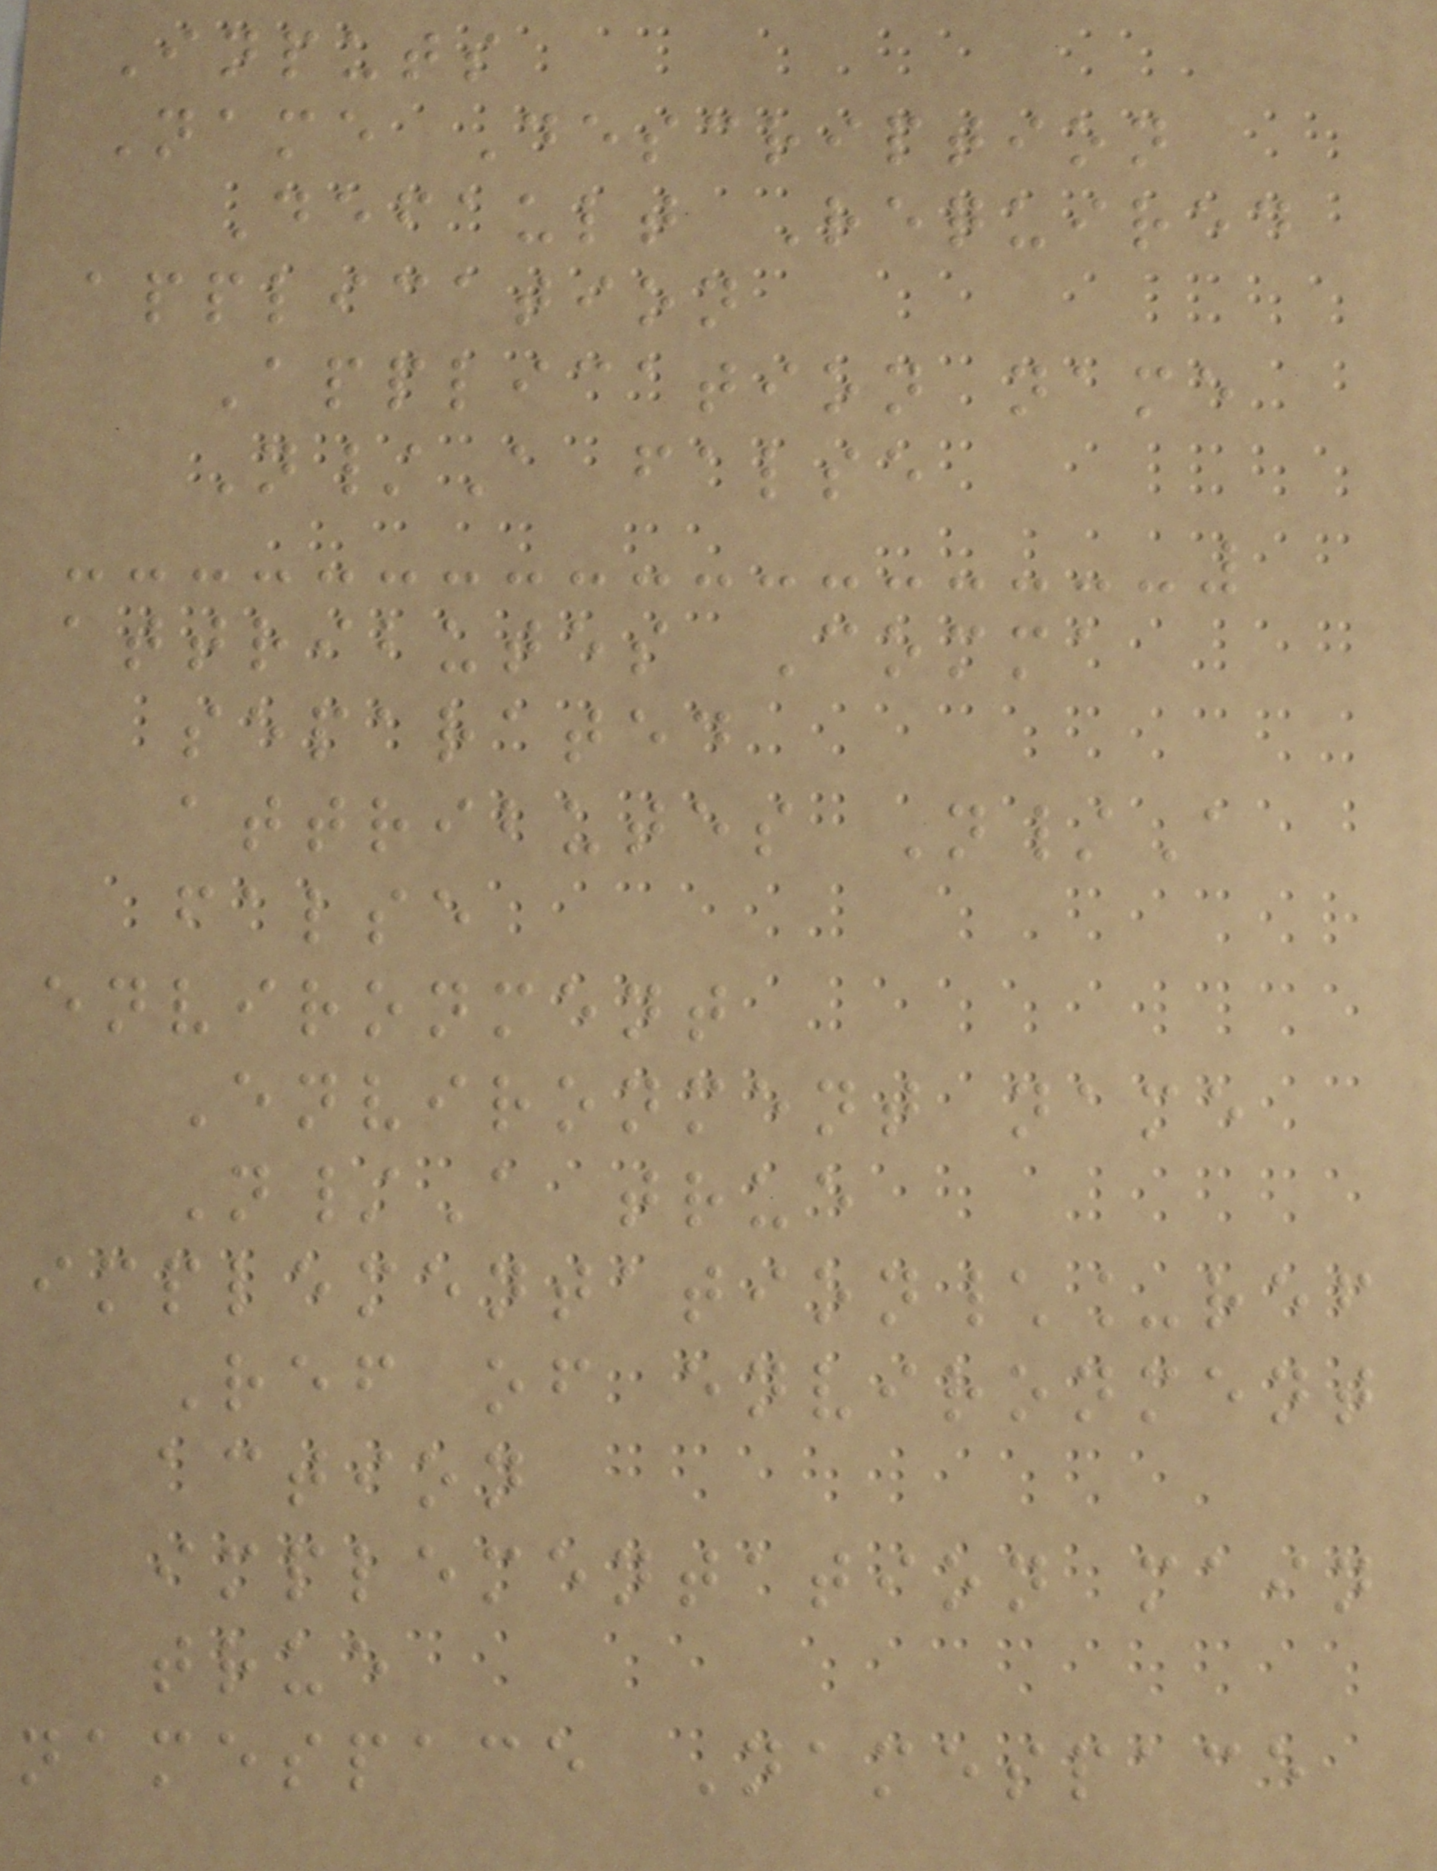Inputs
Name Description
Default Required
application
Application name
N/A false
attributes Comma
separated
attributes N/A
false
environment
Environment name
N/A true
implementation\_ref
Ref of environment
action
implementation main
true
namespace Namespace
